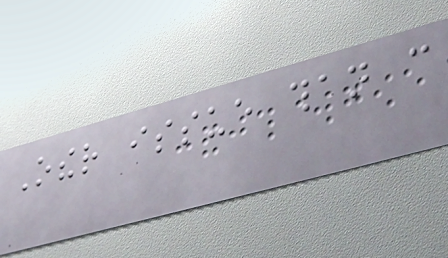Other issue than can
